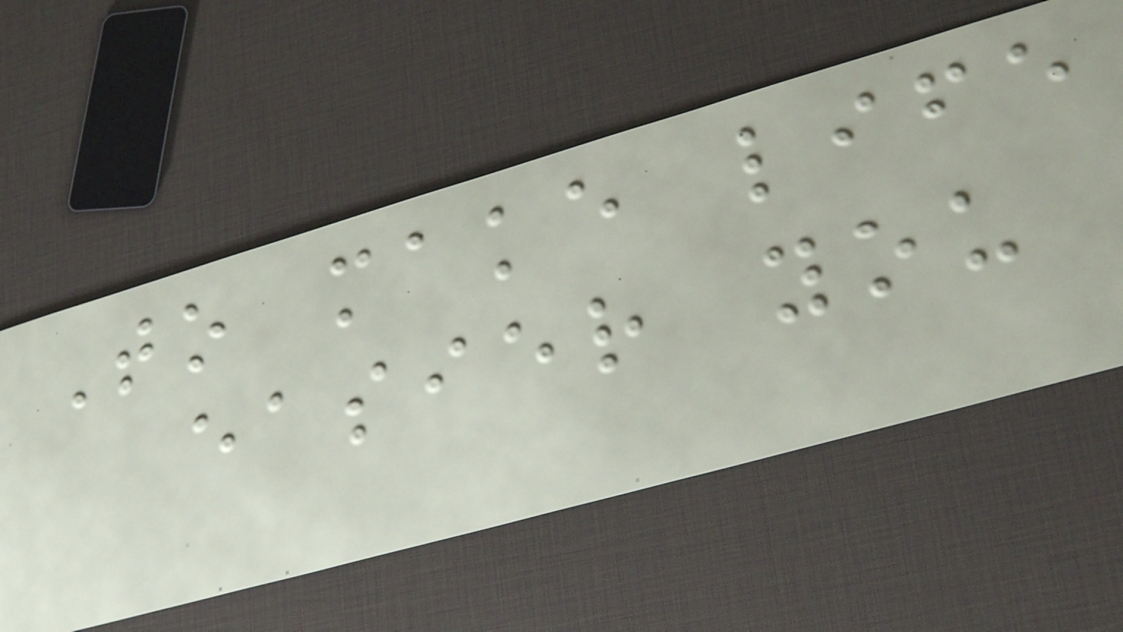To make life
easier you
